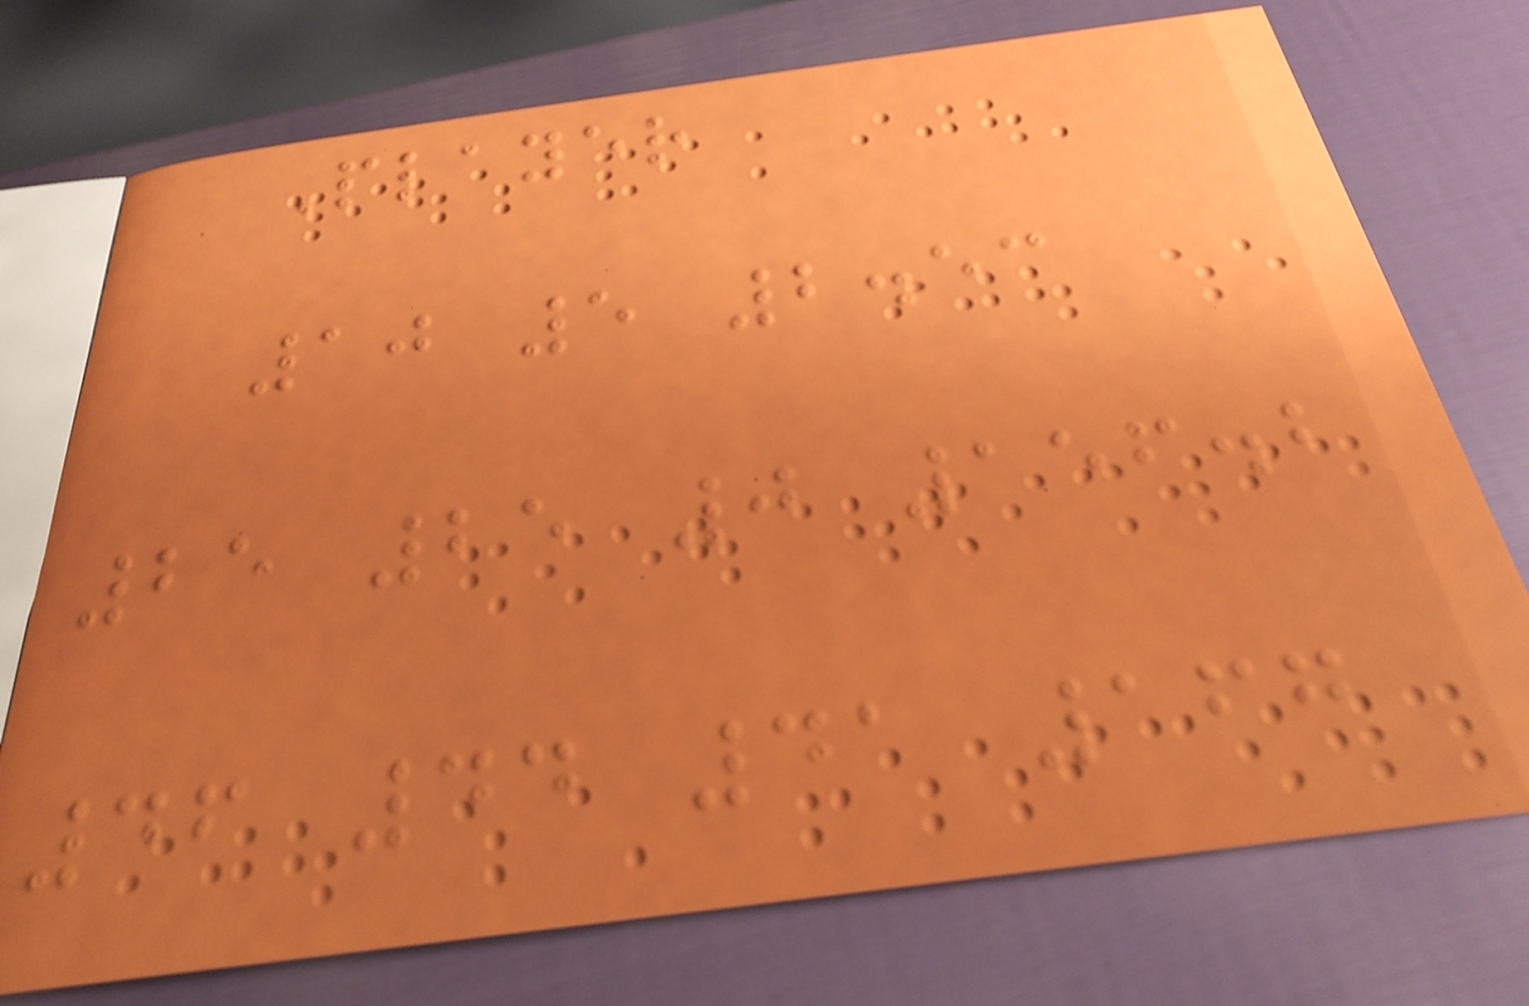Player
10 5 2.53
25 25 0 156.2
46 44 41 167
